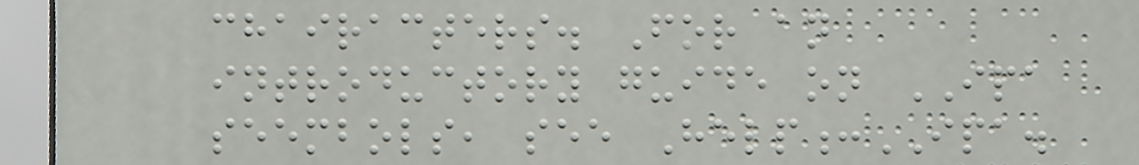chairacters. For an
introductory guide on IPA
seembols, see Help:IPA.
